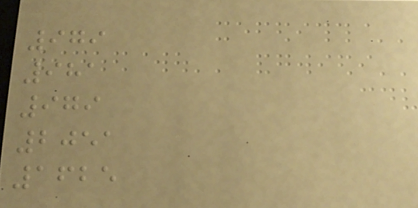979
981
979
2051
1625
